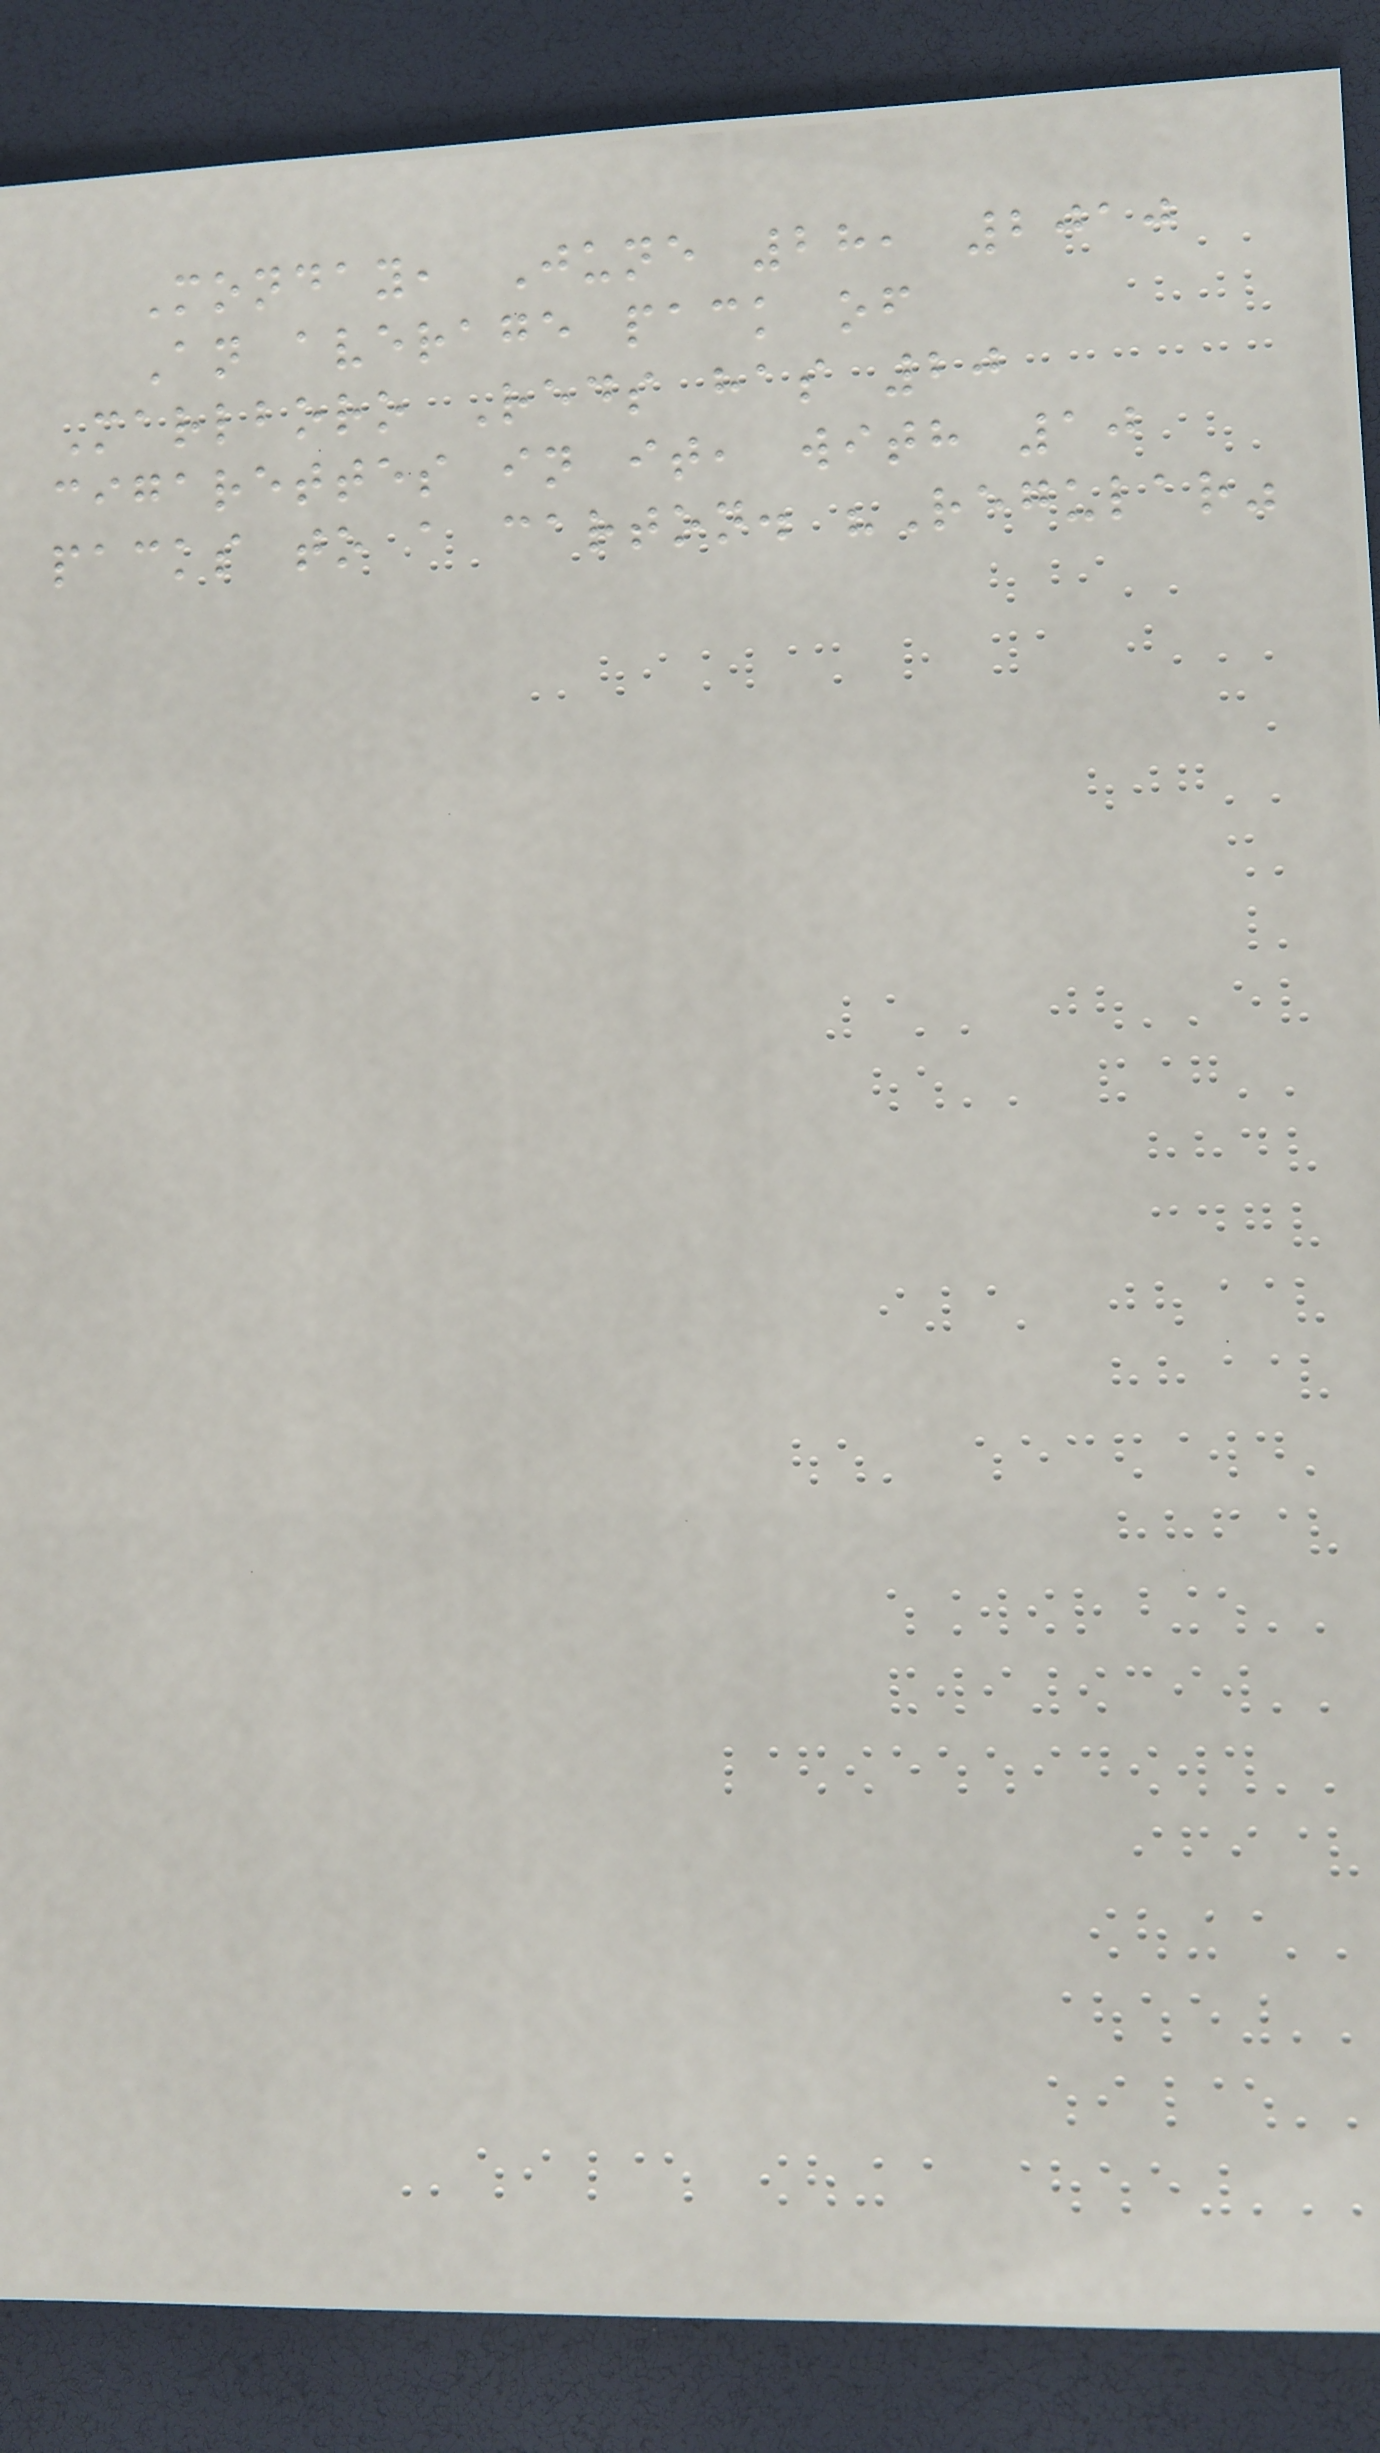Monday, June 28, 2010
An average pack of
Marlboro Reds has 20
cigarettes in it, with 10
packs to a carton. "Regular"
